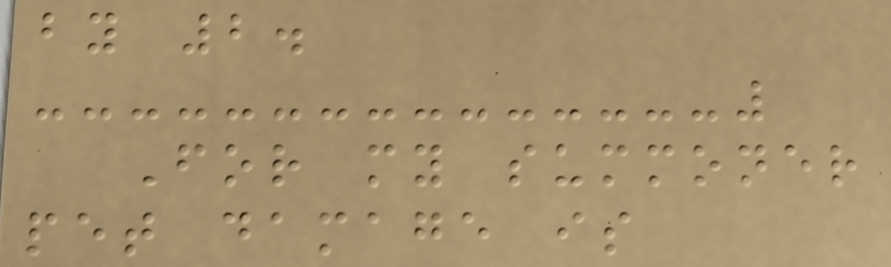by 2.
For my summoner
pet damage is
